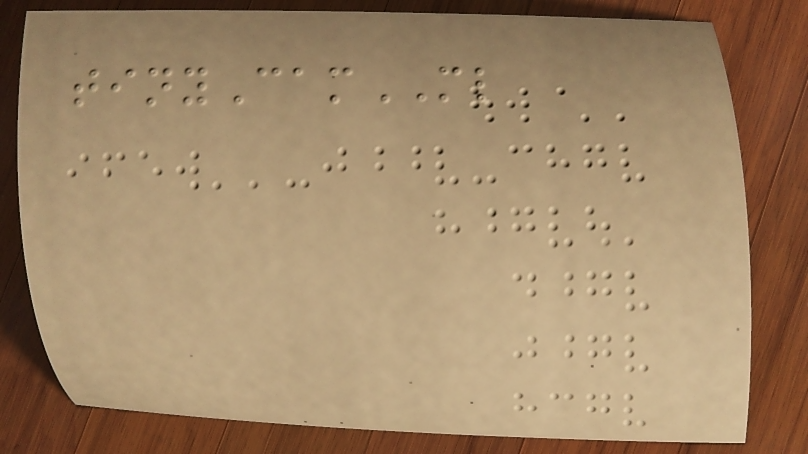tinyCamML
